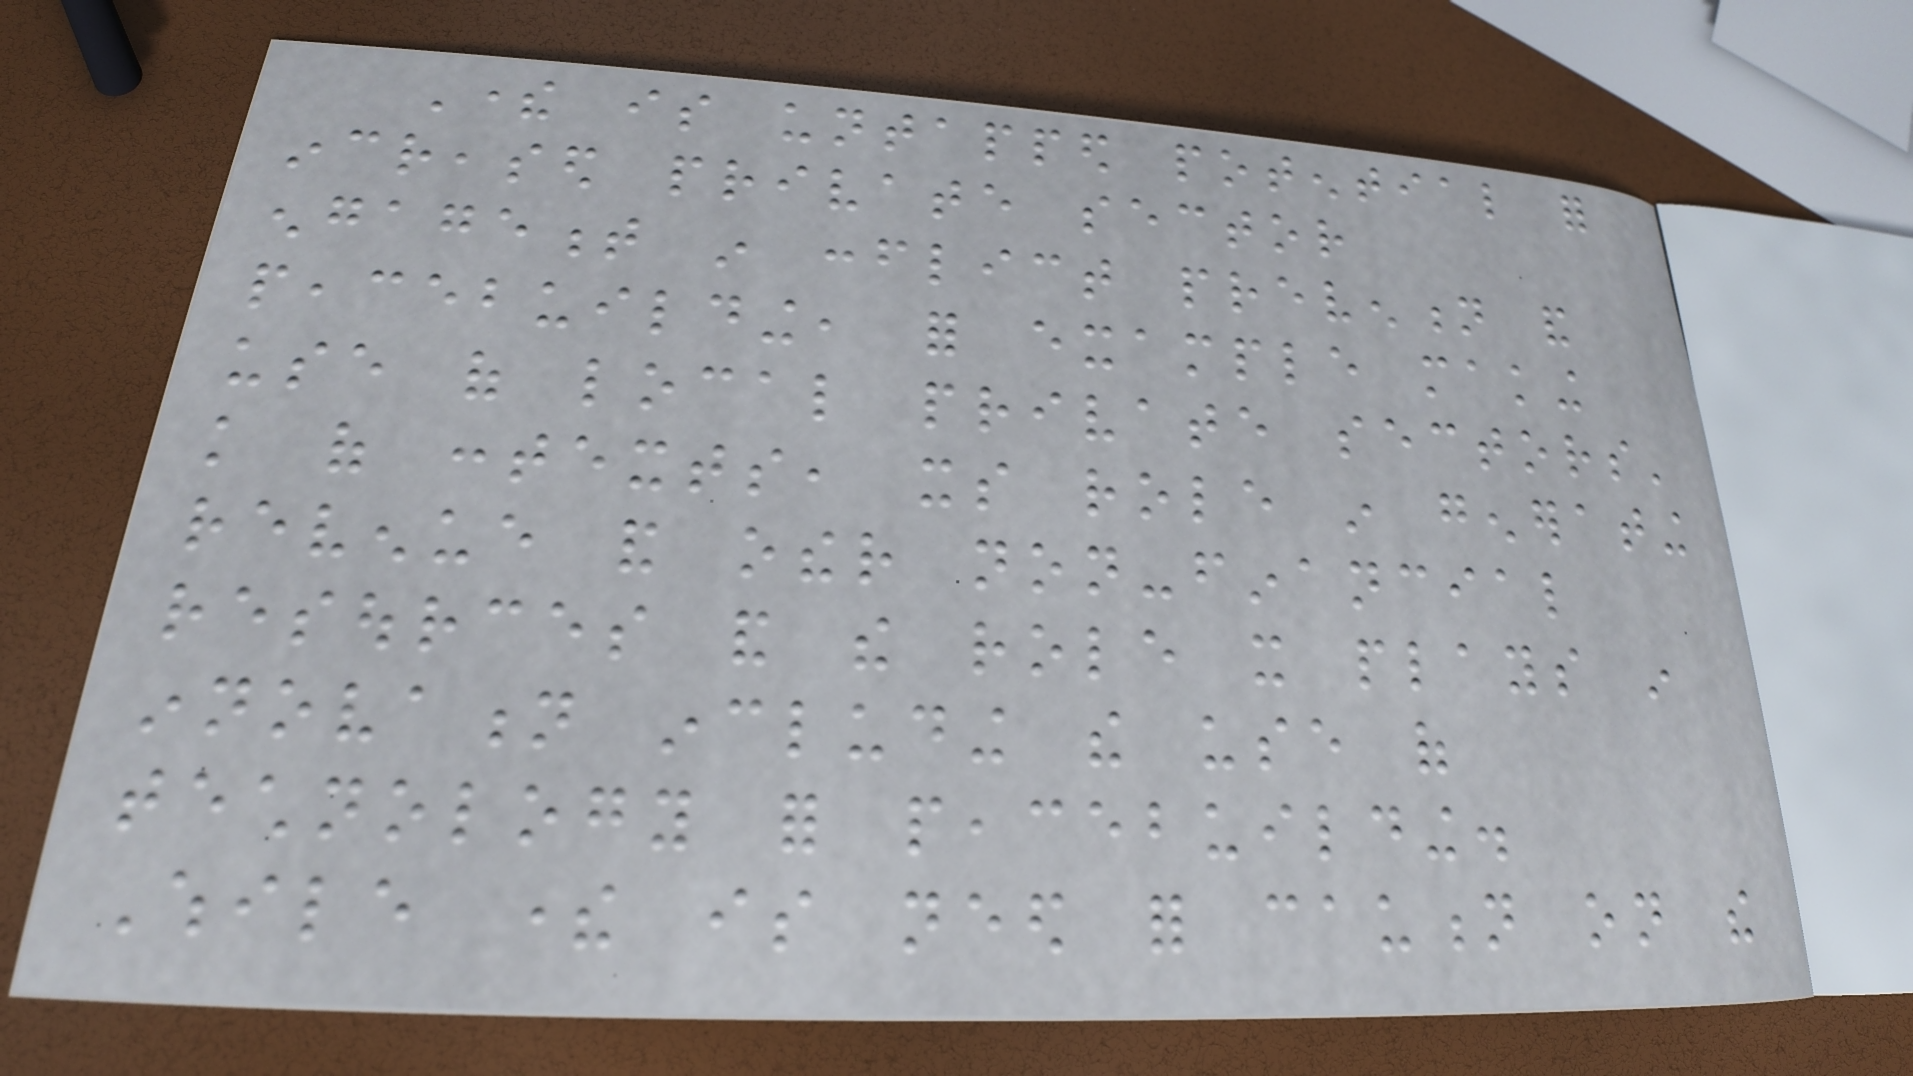There is untapped potential for
increased private sector
engagement in conflict prevention and
peacebuilding, for example making
use of local private sectors'
knowledge of contexts, its role in generating
revenue and other non-financial
resources and the role it plays in
innovation including the use of
technology for peacebuilding.
While there is need for caution on the
